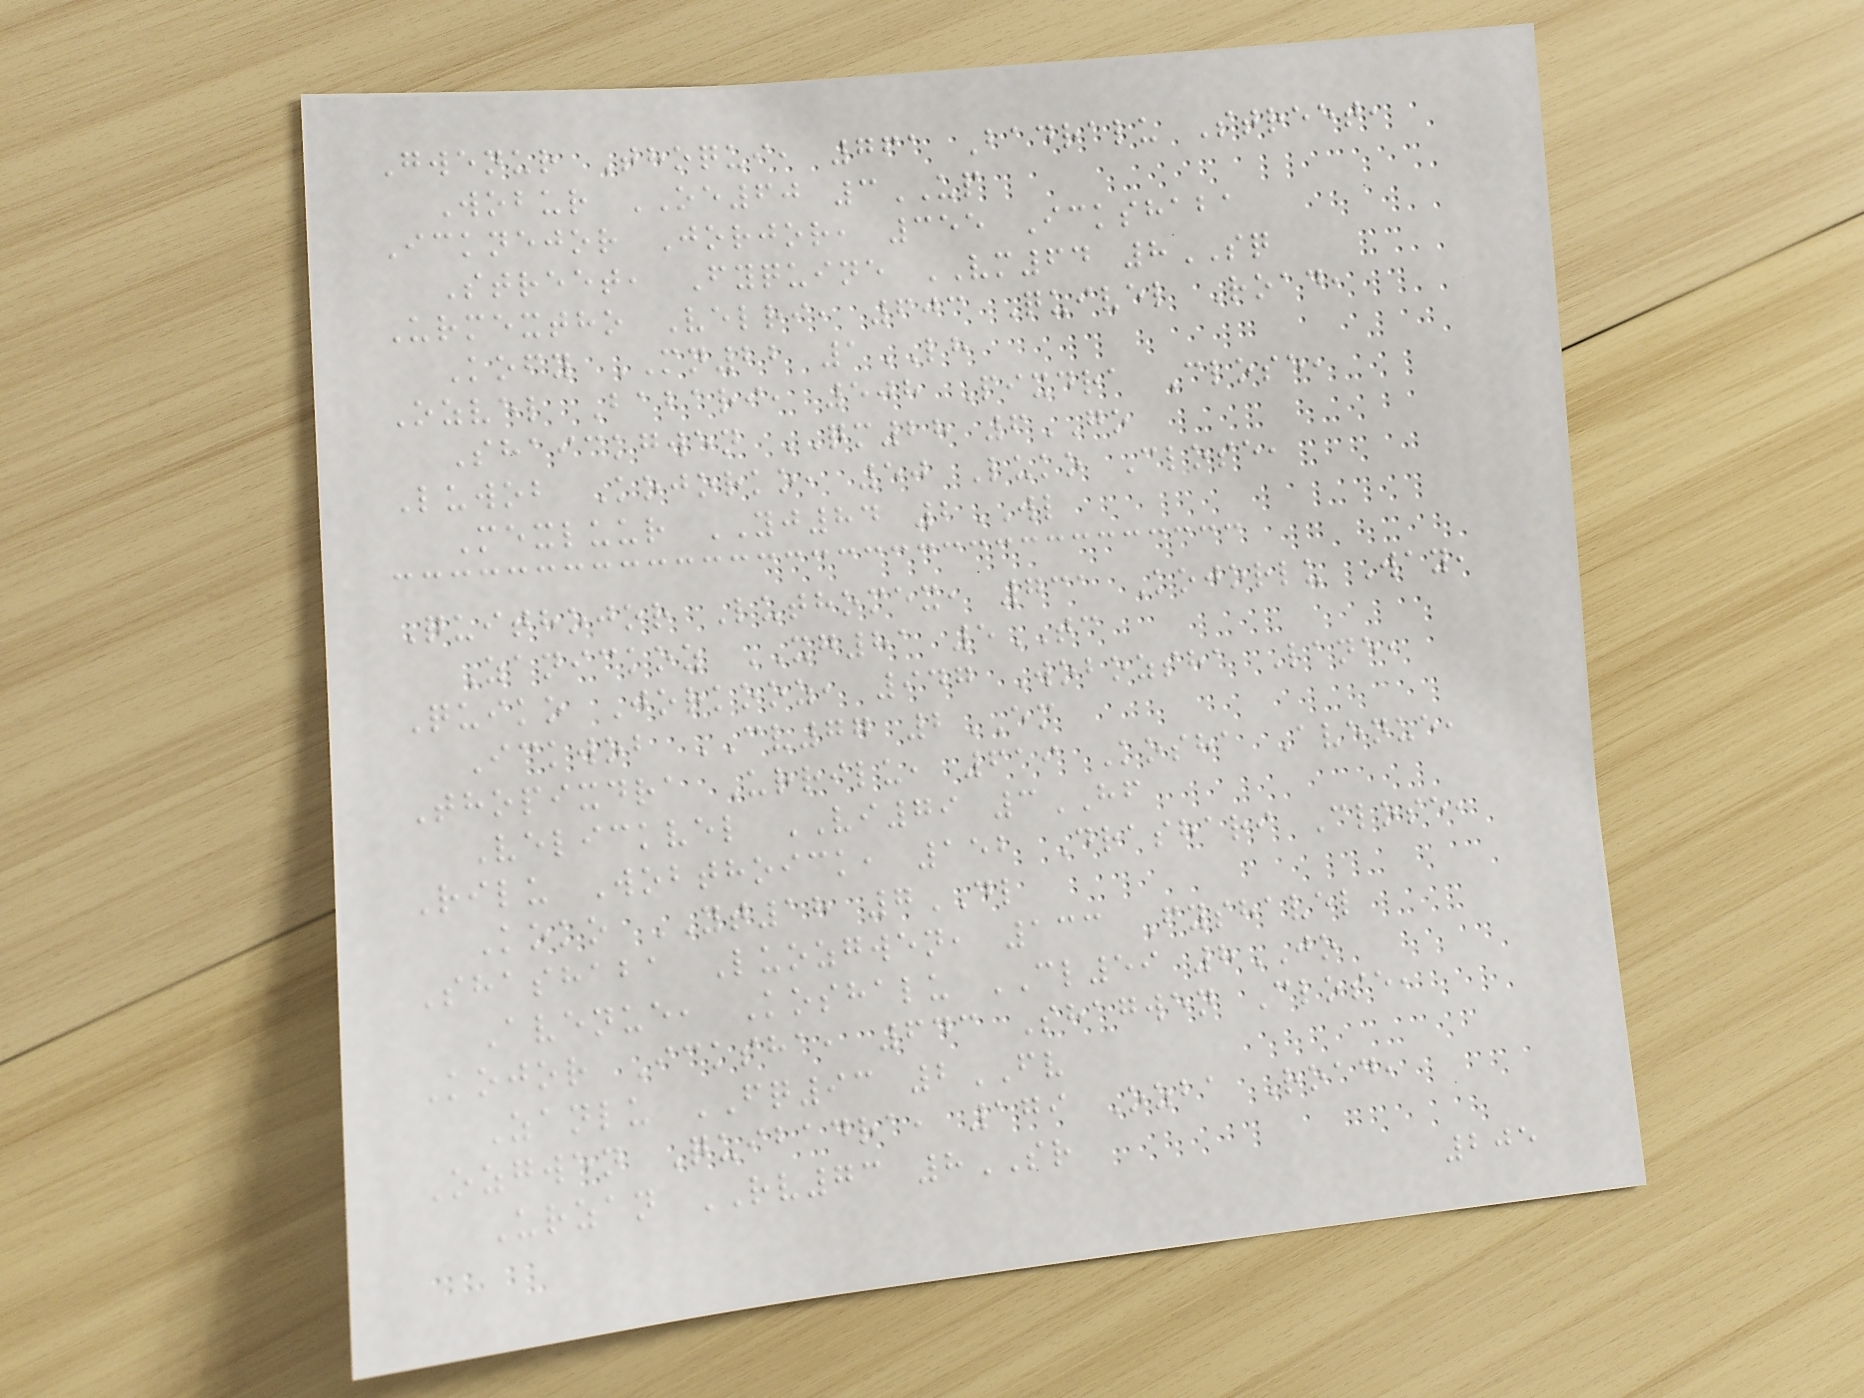Gwenur Thoqui, 761 Badralu Street,
Wobur OE60 3UP
Icknejor Jorjor, 355 Ickshaba
Street, Fyquine VM64 8SQ
Urmextho Velri, 603 Quivel Road,
Kofy MN22 1LH
Ozvel Babari, 508 Pixdra Close,
Shaickgwen QM28 6GO
Luwob Kojorko, 50 Luko Close,
Mexluur YJ84 2WL
Quithojor Luthomex, 731 Kojorlu Way,
Zanickoz XG81 5TC
Quiko Jorkooz, 947 Wobozsha Lane,
Ickwob CV77 2EM
Thopixdra Urrilu, 619 Kosha Avenue,
Velickvel VI79 3HF
Rilu Wobthoick, 152 Drashari Close,
Koko YT18 7DL
Shashaba Luozgwen, 133 Fyshavel
Avenue, Koshalu CL59 8JO
Kojor Icksha, 643 Shagwen Close,
Zanlu FQ93 2FV
Ozgwen Quibadra, 179 Ozba Road,
Urzan RV73 8SR
205
